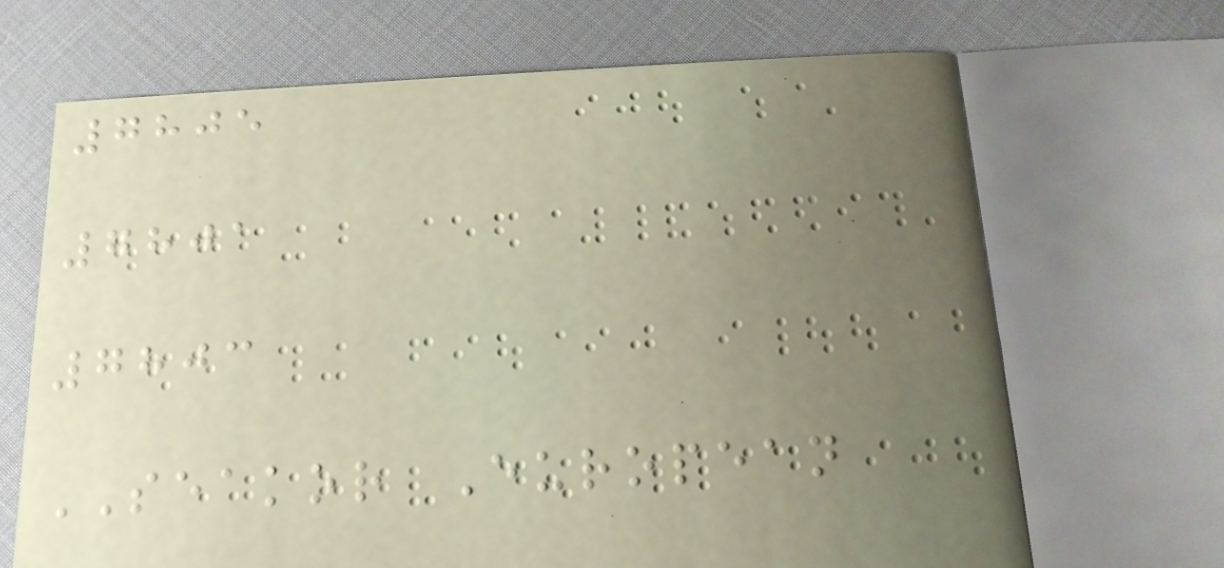7805
7801
7803
SEAKOR European
